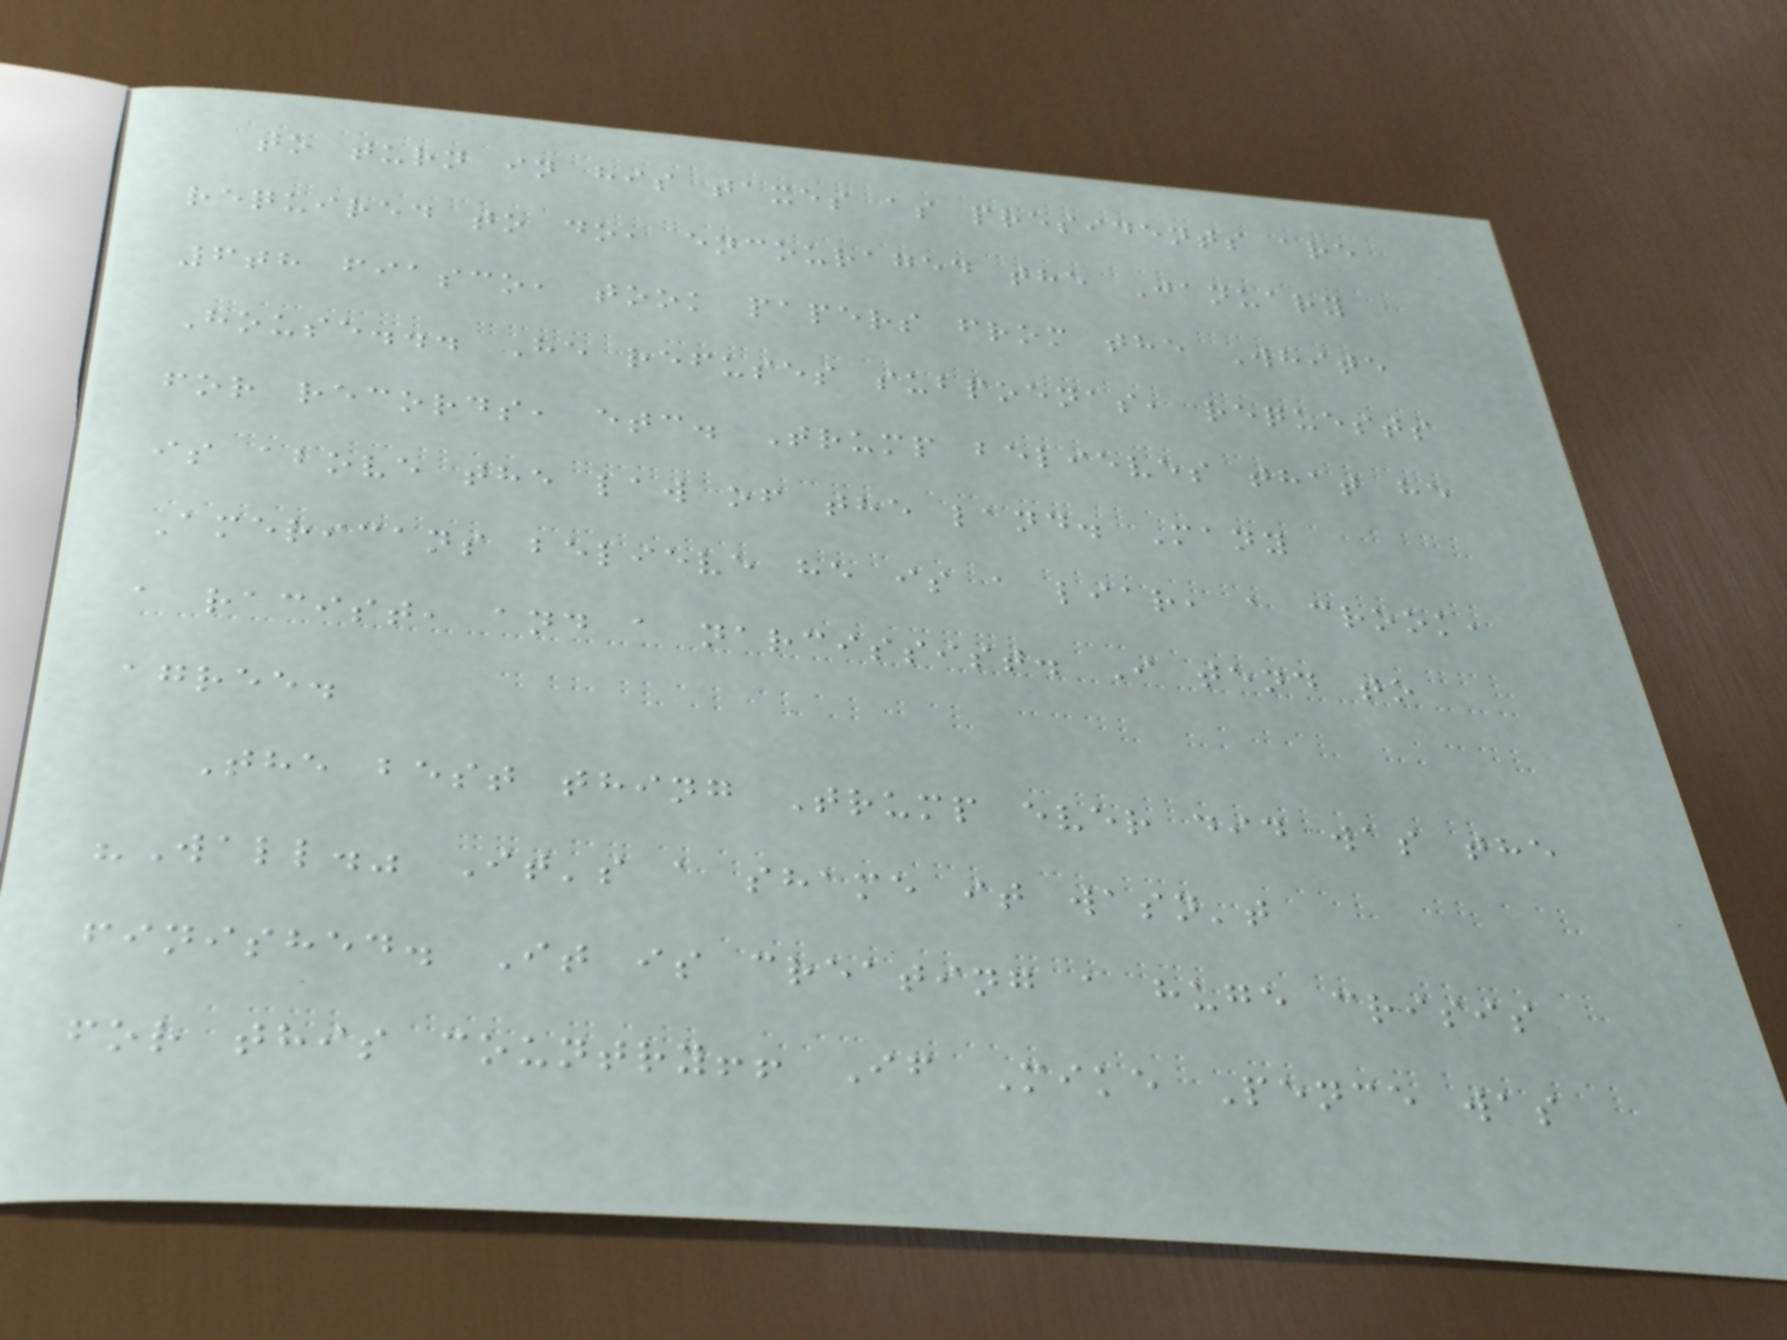to turn in his taxes as presidents are
required to do, encouraged the January
6th fiasco, took papers from the White
House... He refuses subpoenas, requests
for records, etc. Trump believes that he
is above the law of the land. Many
Americans believe he is a liar, a crook,
a racist, and a narcissist. I tend to
agree.
The best thing Trump ever did was the
"Wall." It's a shame it wasn't
finished. It is creating a huge crisis
for this country!! If Mike Pence was
